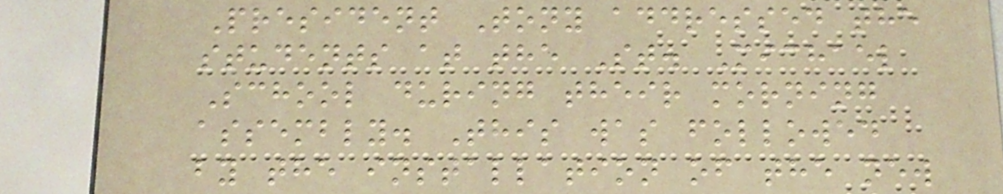President Tony addressed the
students at the St. Michael
School during their morning
assembly. This was followed
by the installation of the new
